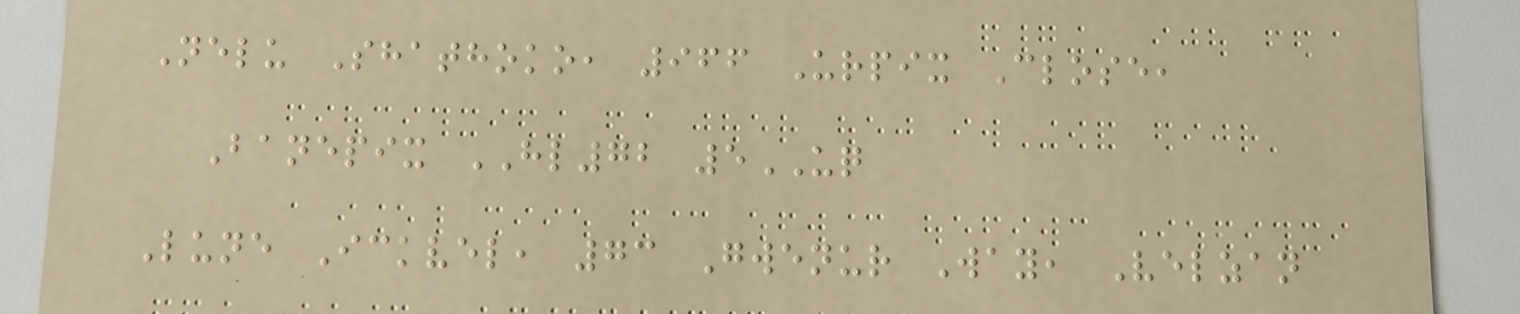Nelu Shathoko, 966 Urpix Close,
Banepix HL72 5UQ
Lune Ickvel, 73 Gwenur Way, Velzan
